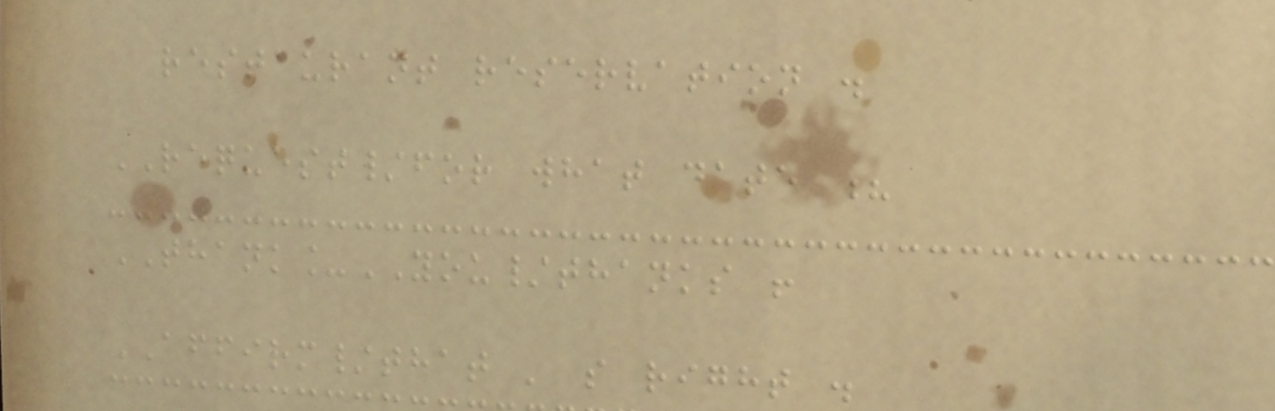restaurant reservation .
REQUEST/for what date ?
THANK_YOU/thanks !
AFFIRM/that ' s right .
